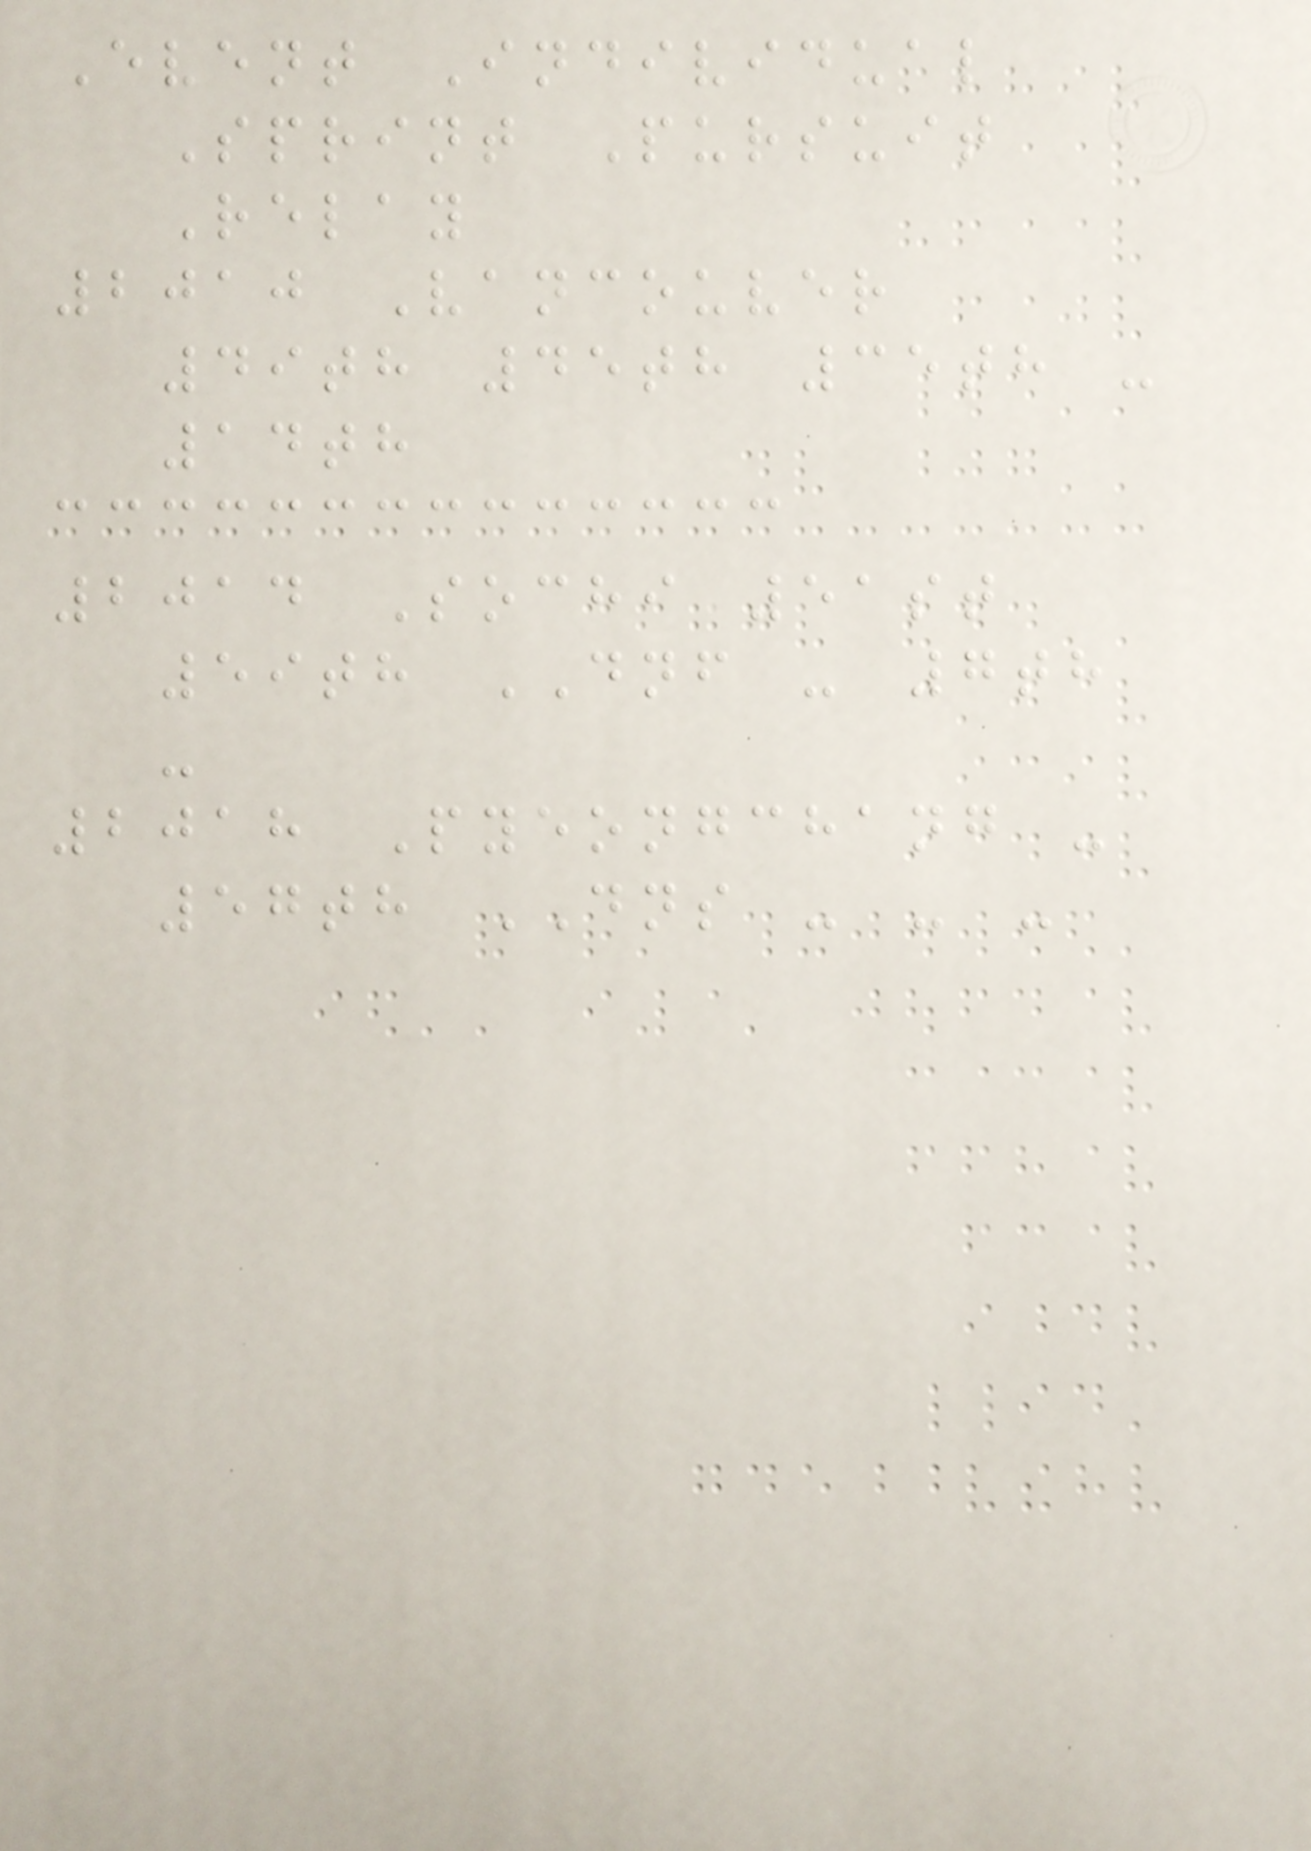Event Individual
Sprint Pursuit
Relay
2010 Vancouver
49th 45th 35th -
14th
2014 Sochi 51st
59th DNF - 7th
-
2018 Pyeongchang -
57th DNS - - -
